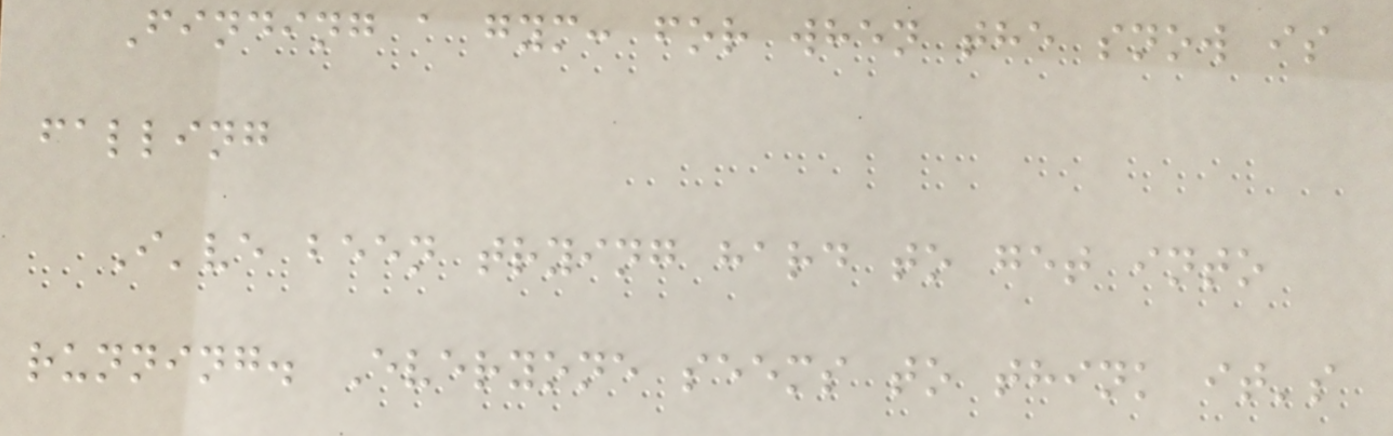Finding a gym: for when the snow is
falling
I've been trying hard to get into
running. Everyone seems to think it's
